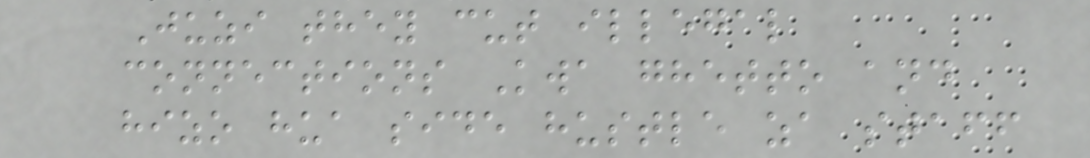Juzi they cut illegal
connections Kwa ghetto and
hizo hua side hustle za staff
